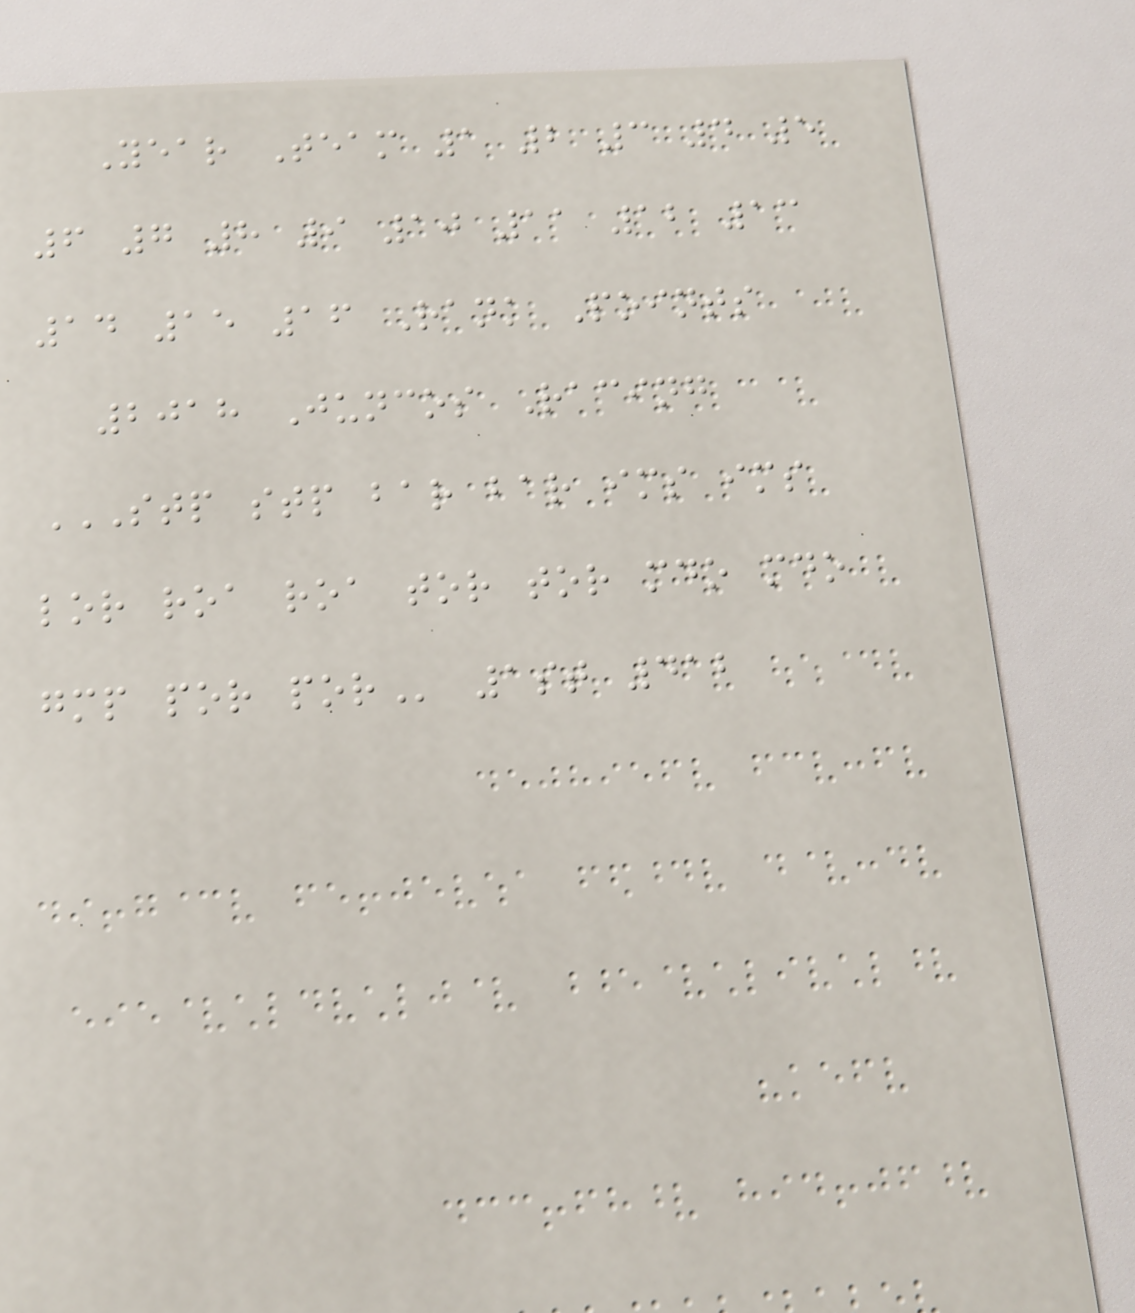Year Team 1 2 3 4 5
6 7 8 9 10 11 12 13
14 15 16 Rank Points
2018 Juncos Racing
STP STP BAR BAR IMS IMS
LOR ROA ROA TOR TOR MDO MDO
GMP POR POR 1st 412
